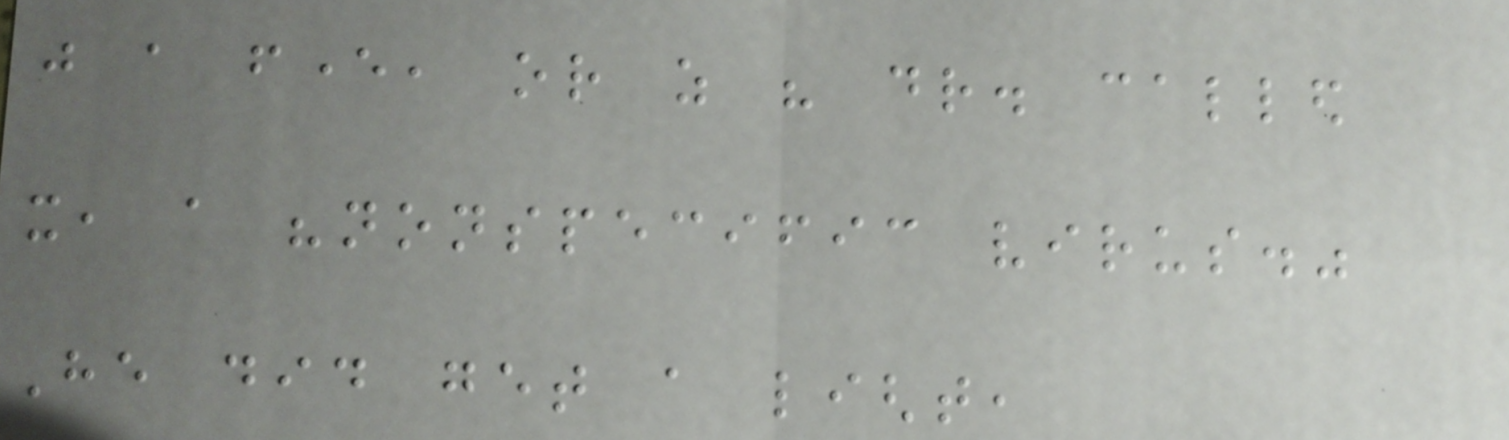just a fever, or as his dr. called
it, a "nonspecific virus."
He did get a light,
